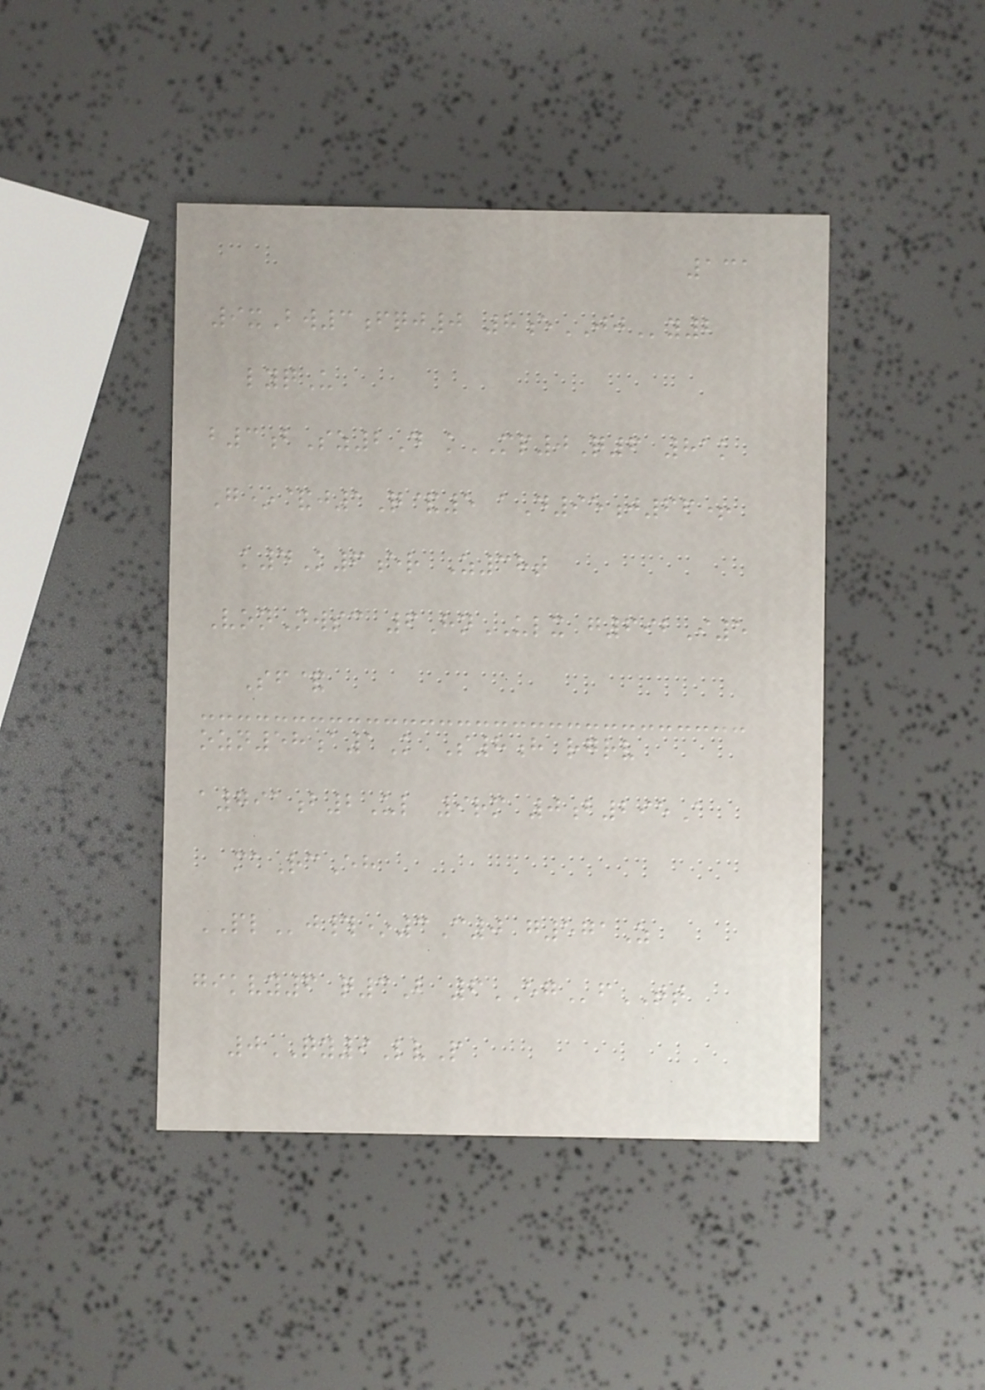131
9xBw3fqj0 8eJJy2
lyqU
b3bSz2D kMP0Q6 81k
G*&j1Q&5 aD95j66+
k4K6er Z38t
VonNwsc 6HnULX g692I5
Sf&
ozn58a1K S8h rgrv
a791b2Ul 9rm 0b295A
maRcEh
PLj#*3C0 g571Z
gikvy6 q3B 6EGfTT
0QY9LvP
